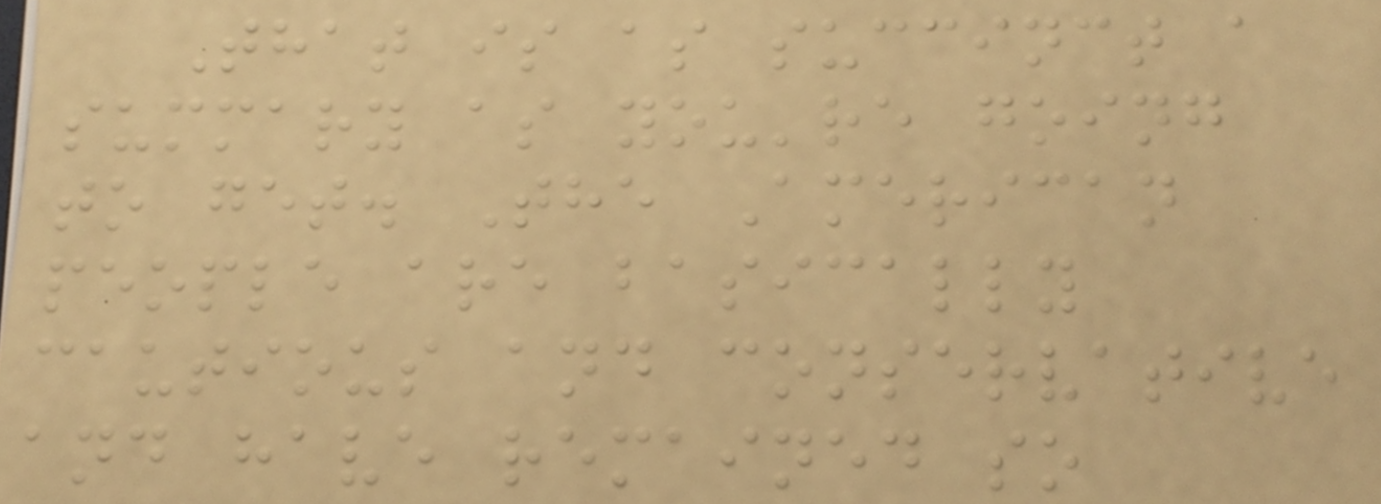That is as succinct a
summary as you're going
to get. The American
people are basically
cautious and conservative
and have remained so
